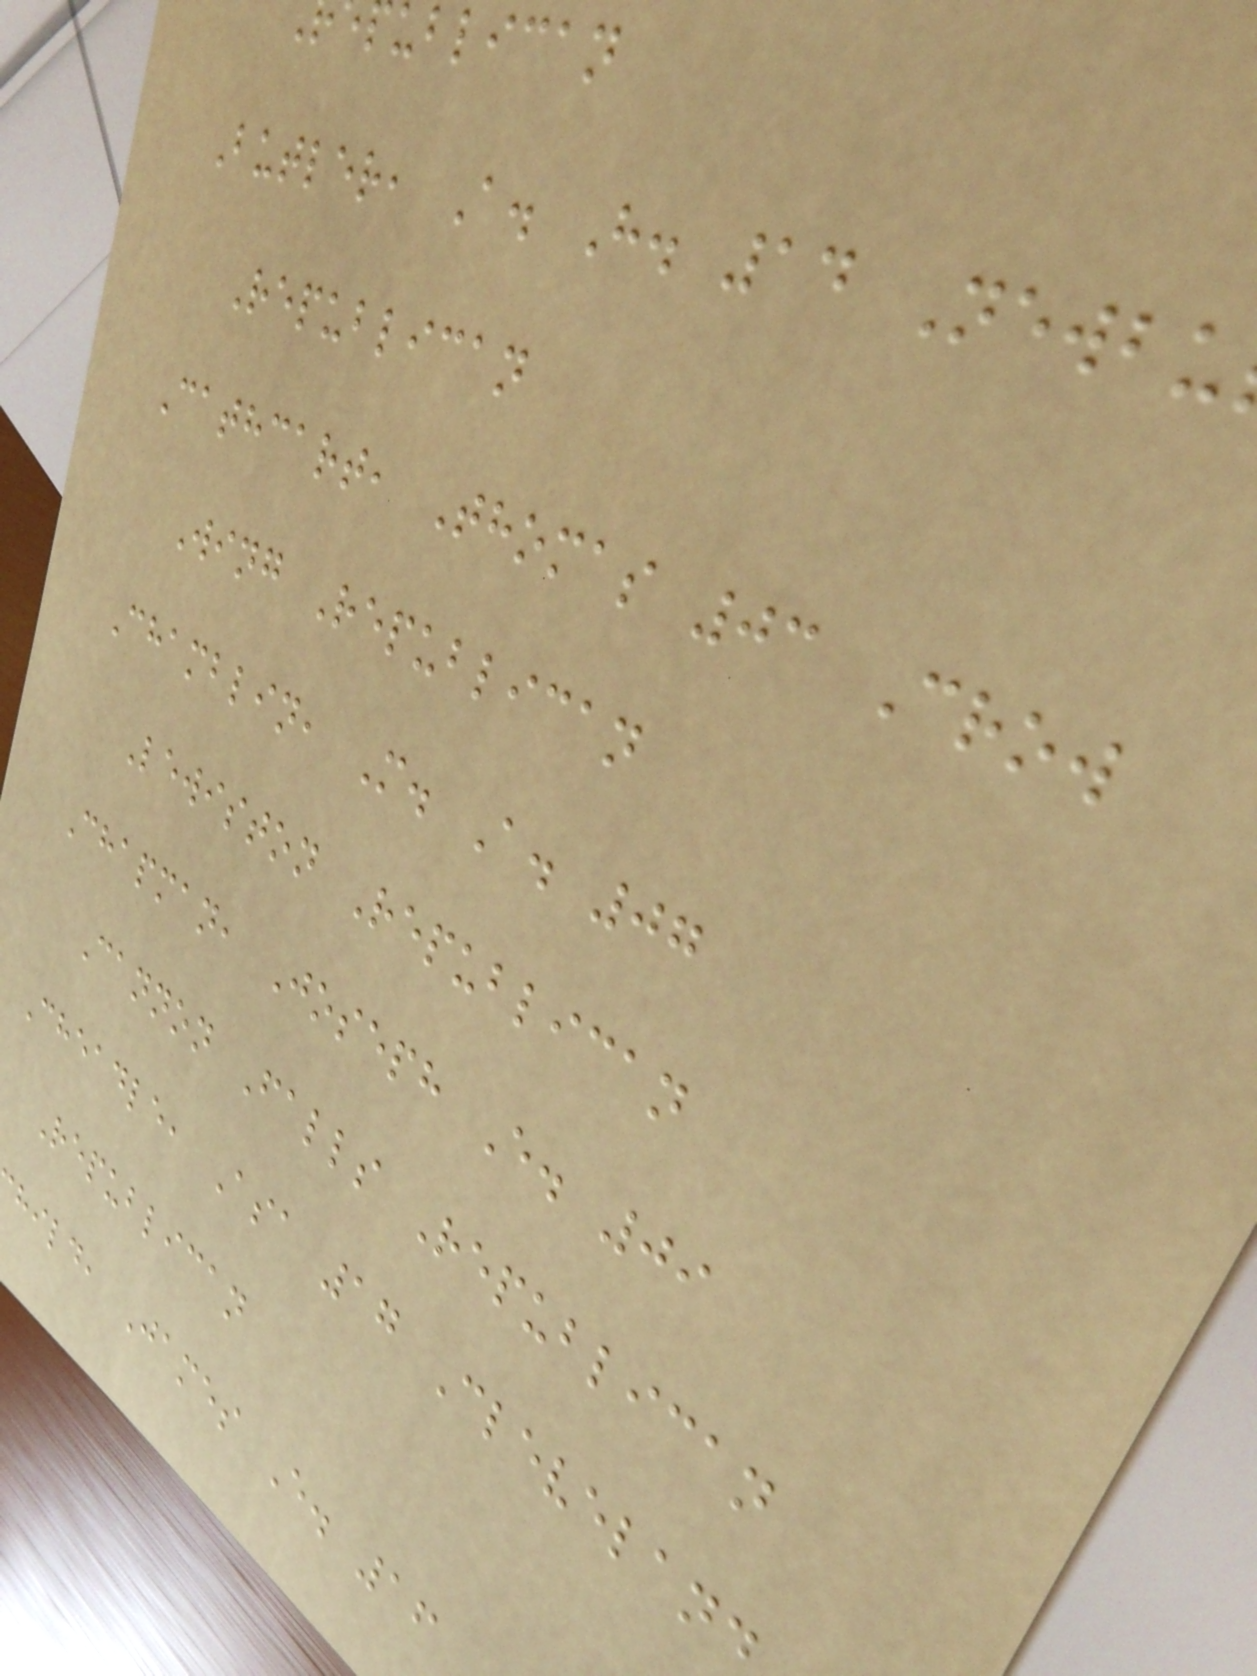publican
Butler, A. H. 14 Newbu
Republican
Cathcart, Thomas 03 Crow
Wing Republican
Chamblin, M. A. 07
Lewiston Republican
Chapman, Joseph E. 09
Cannon Falls Republican
Cheadle, Asa 17 Cleveland
Republican
hild, James E. 16
